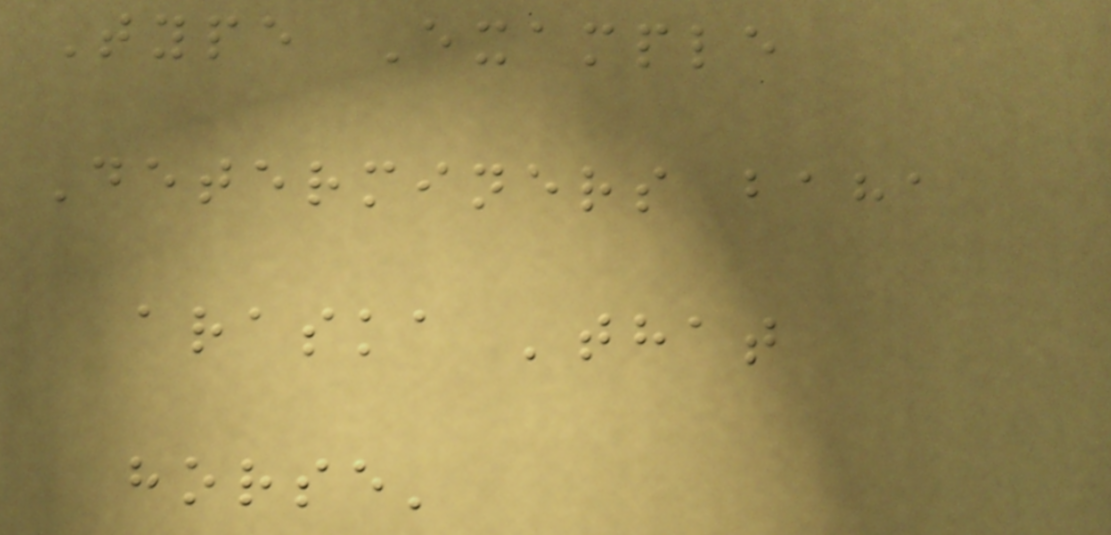Type Example
Determiners baha
araska 'that
horse'
